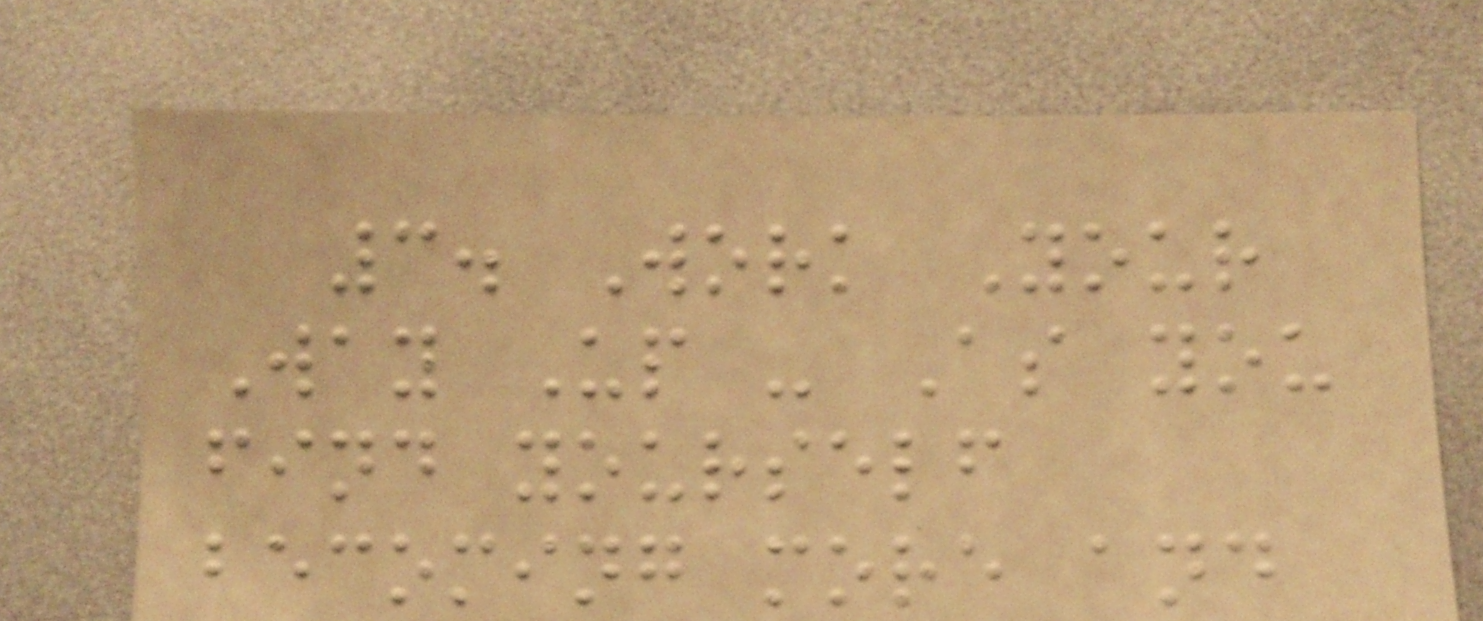3. Work Your
Way Up - As you
find yourself
becoming more and
